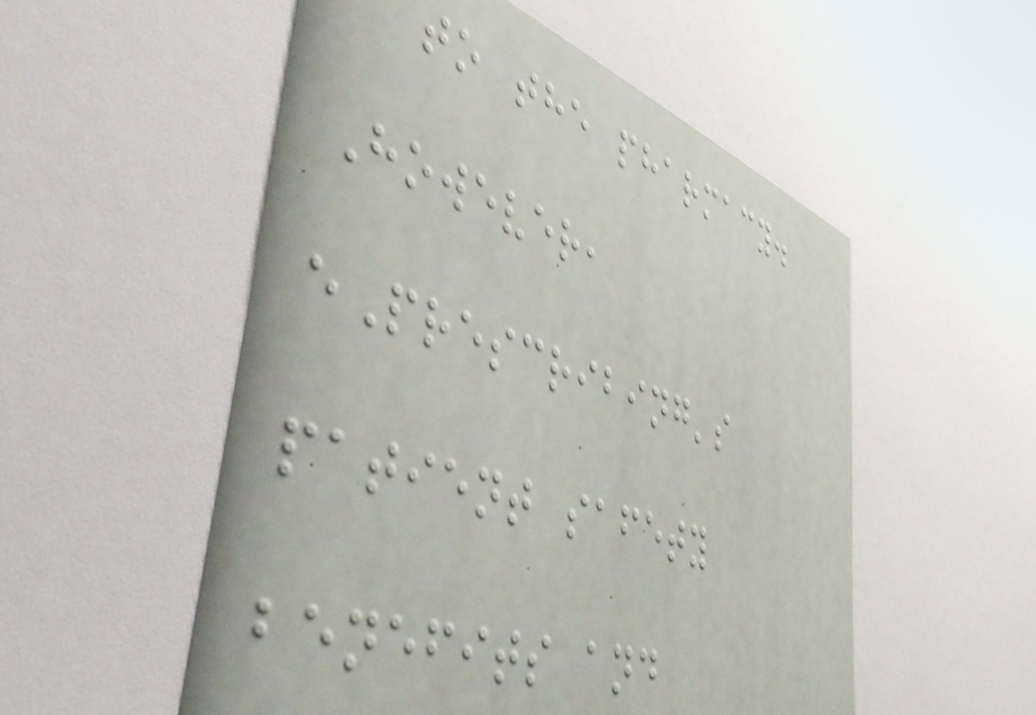to the pharmacy.
However,
ePrescribing's
patient safety
benefits and
